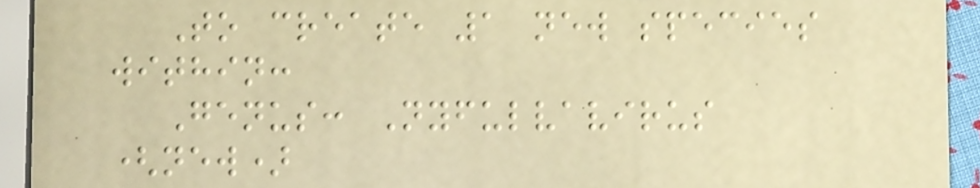To create 1 new species
within:
Genus: Nyfulvavirus
(new)
